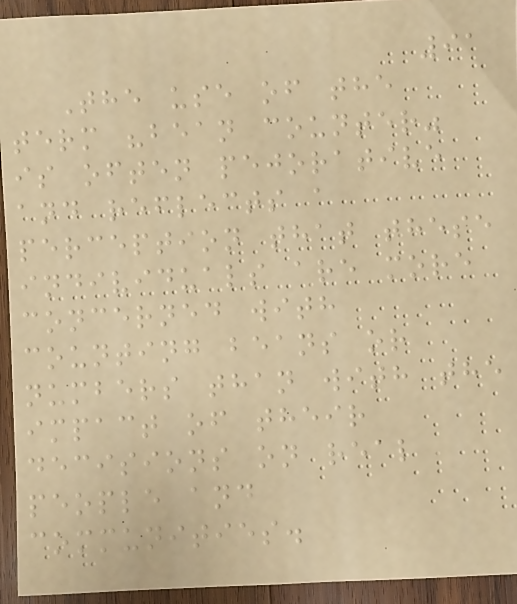91
The use of the
term "bean counter"
is often pejorative
and reflects a
perception that these
individuals are more
concerned with
counting beans or
numbers than with the
impact of their
decisions on real
people and
communities.
